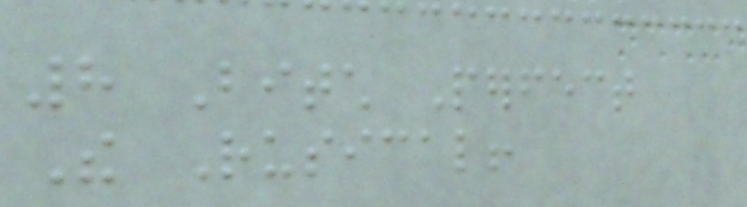8 Bitch Perfect
The Rusical!
